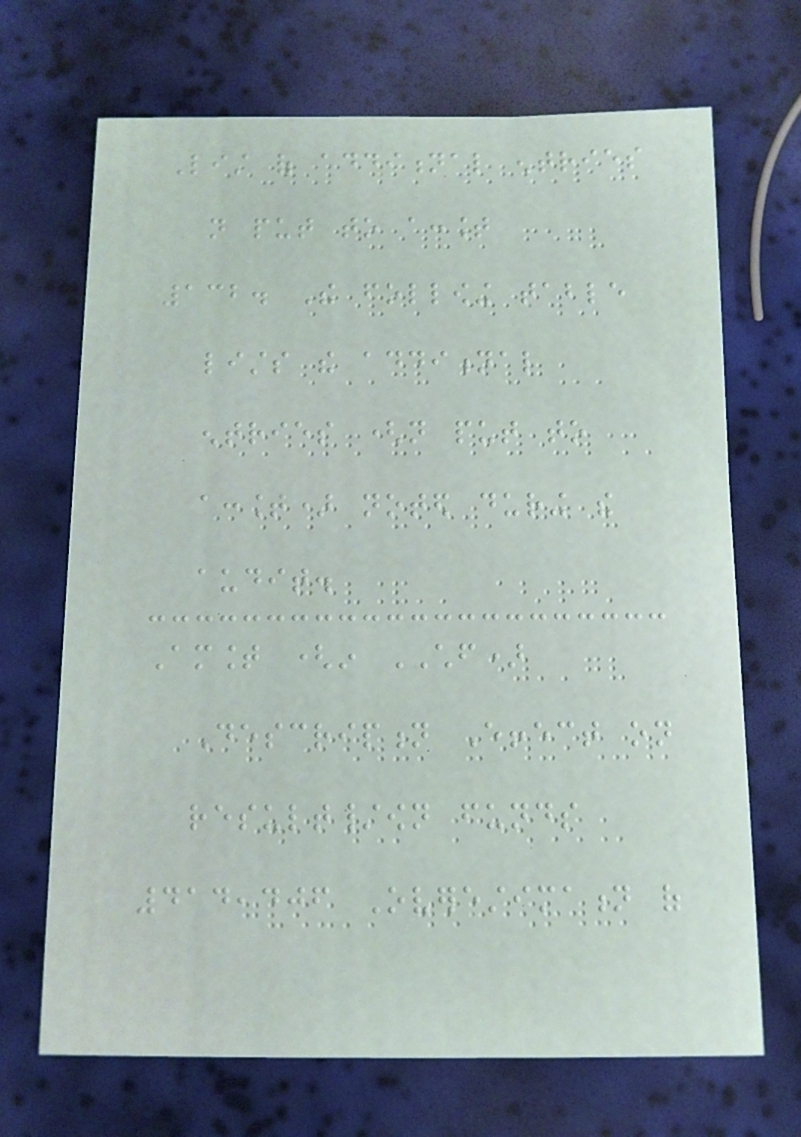List of additional entries
not put to account
132. The following table
lists the additional
entries (not put to
account) noted during the
audit.
Amount (in CHF)
Description Effect on
result/own funds
414,406 Overestimation of
